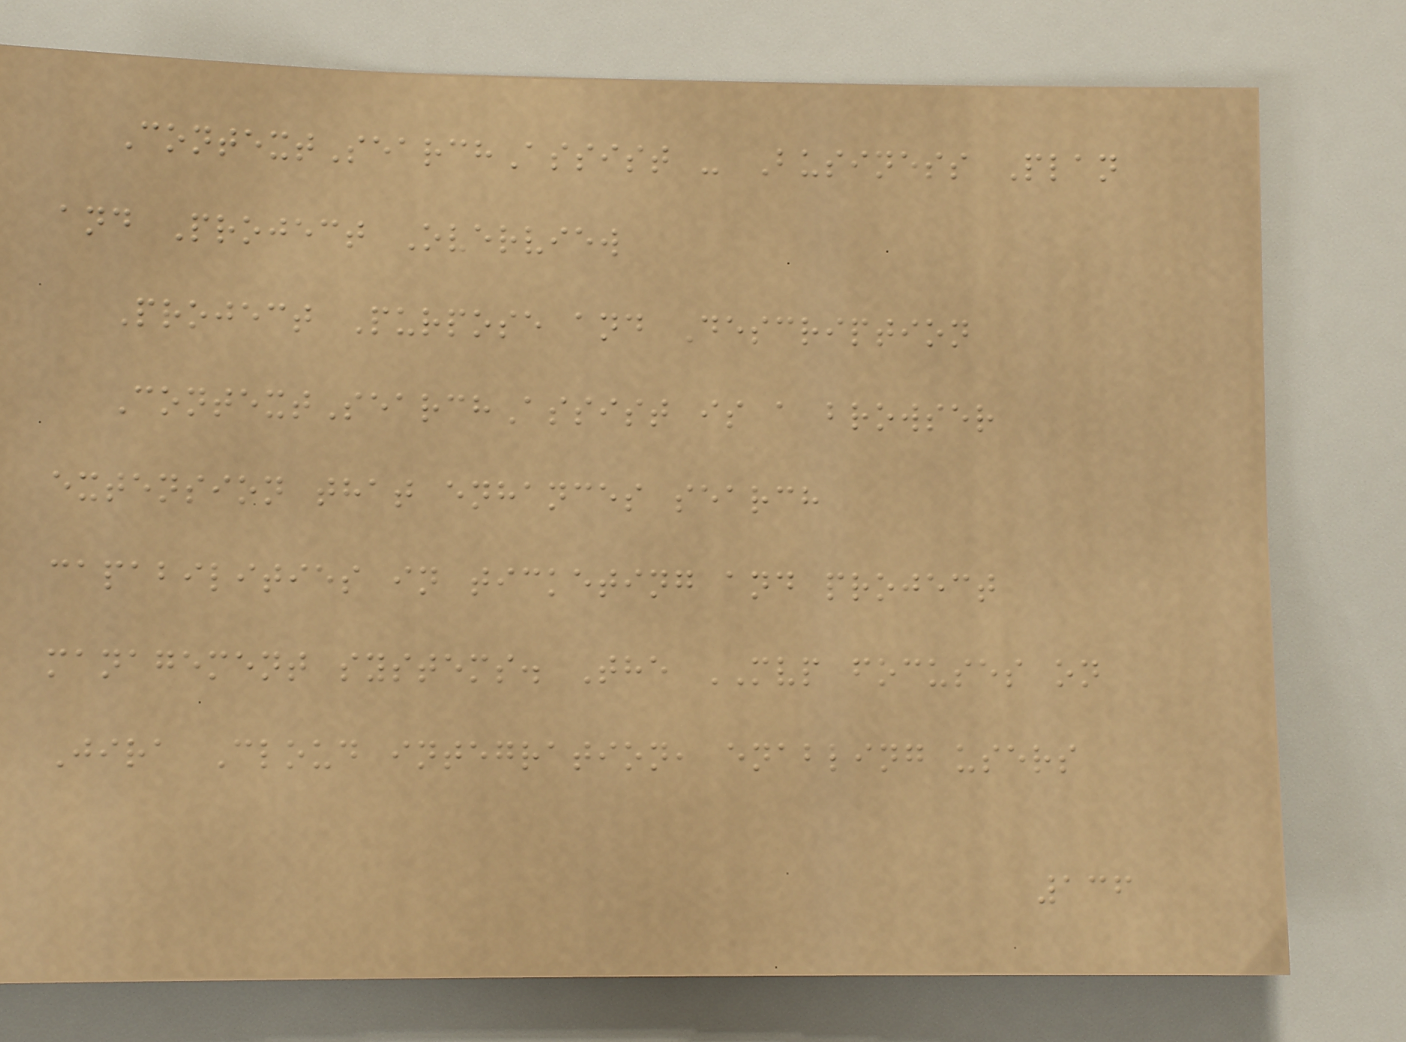ContextSearchAssist - Business Plan
and Project Overview
Project Purpose and Description
ContextSearchAssist is a browser
extension that enhances search
capabilities in ticketing and project
management systems. The MVP focuses on
Jira Cloud integration, enabling users
136
